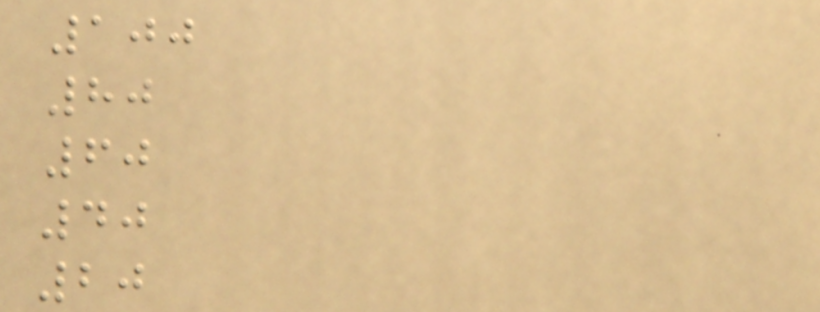100
80
60
40
20
